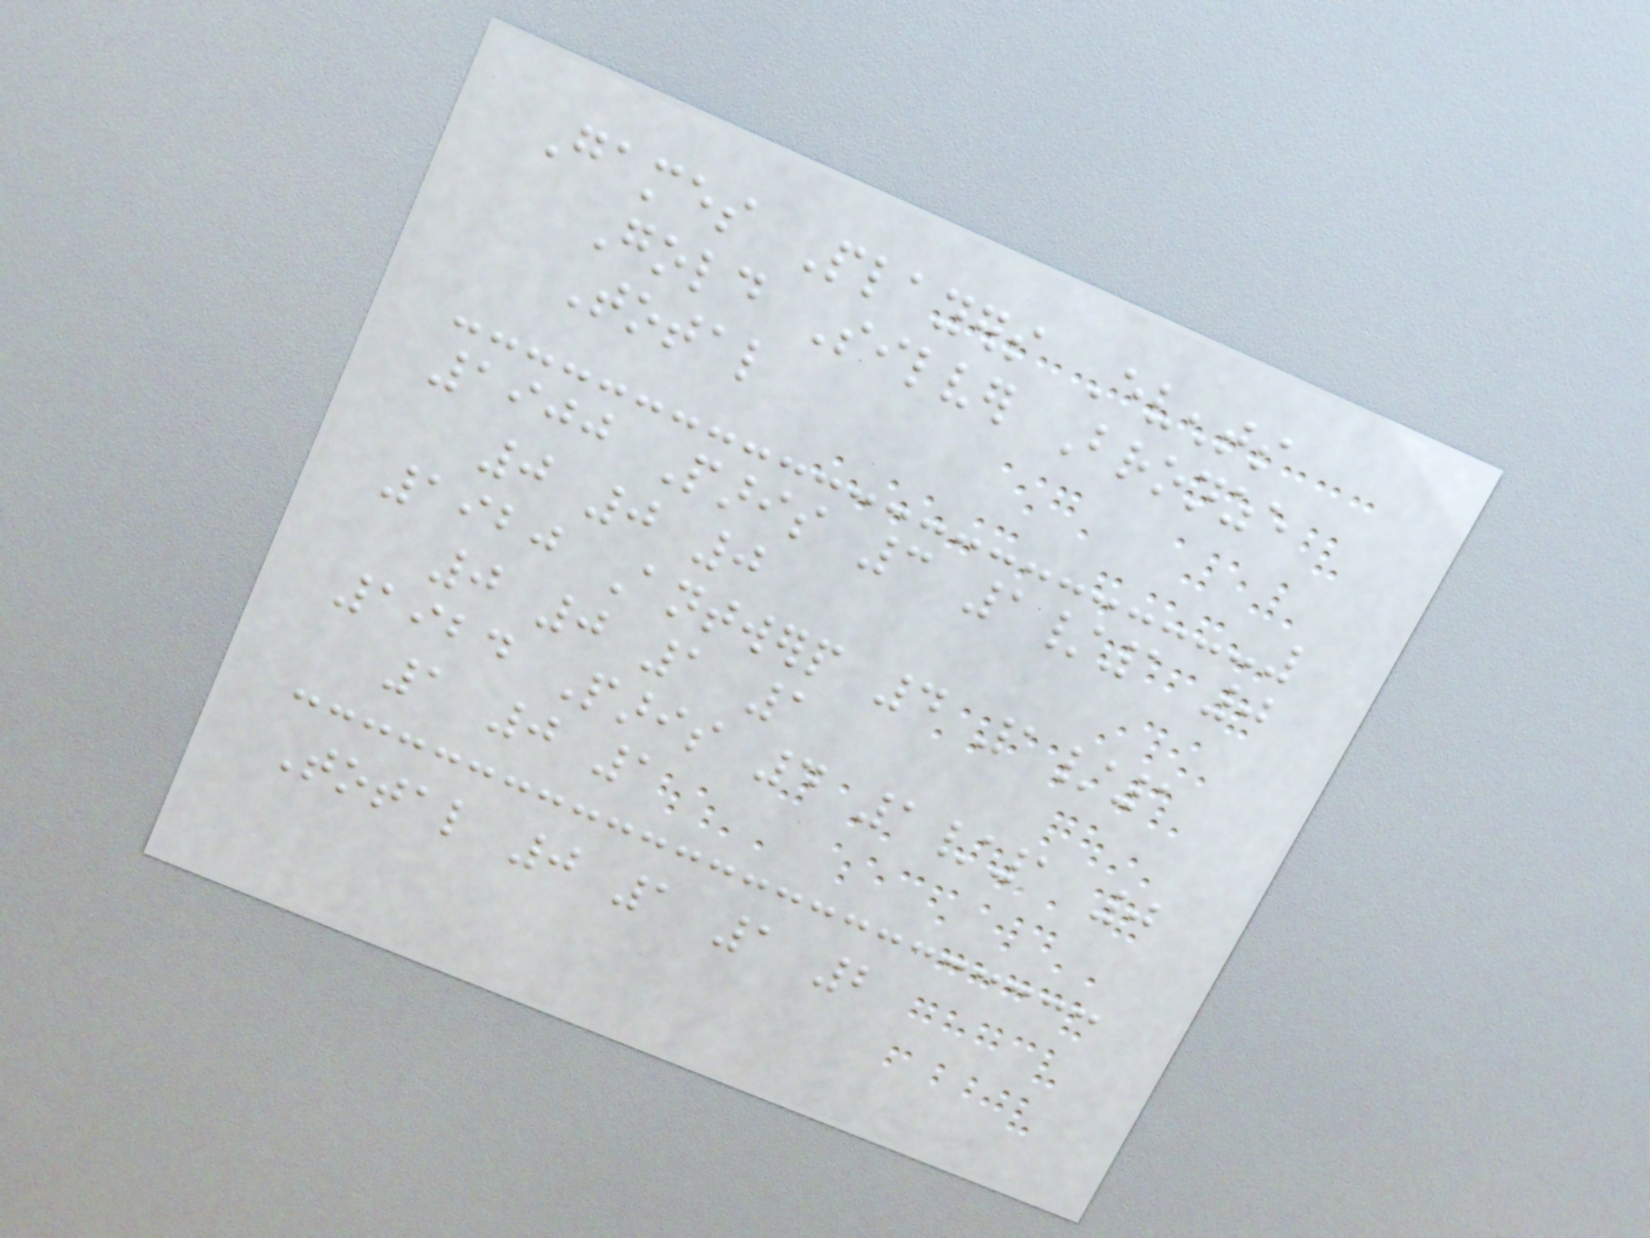Games Players Events
Gold Silver Bronze
Total
1900 Paris 3 1/1 0
0 0 0
1920 Antwerp 4 1/1
0 0 1 1
1924 Paris 4 1/1 0
1 0 1
Total 0 1 1 2
